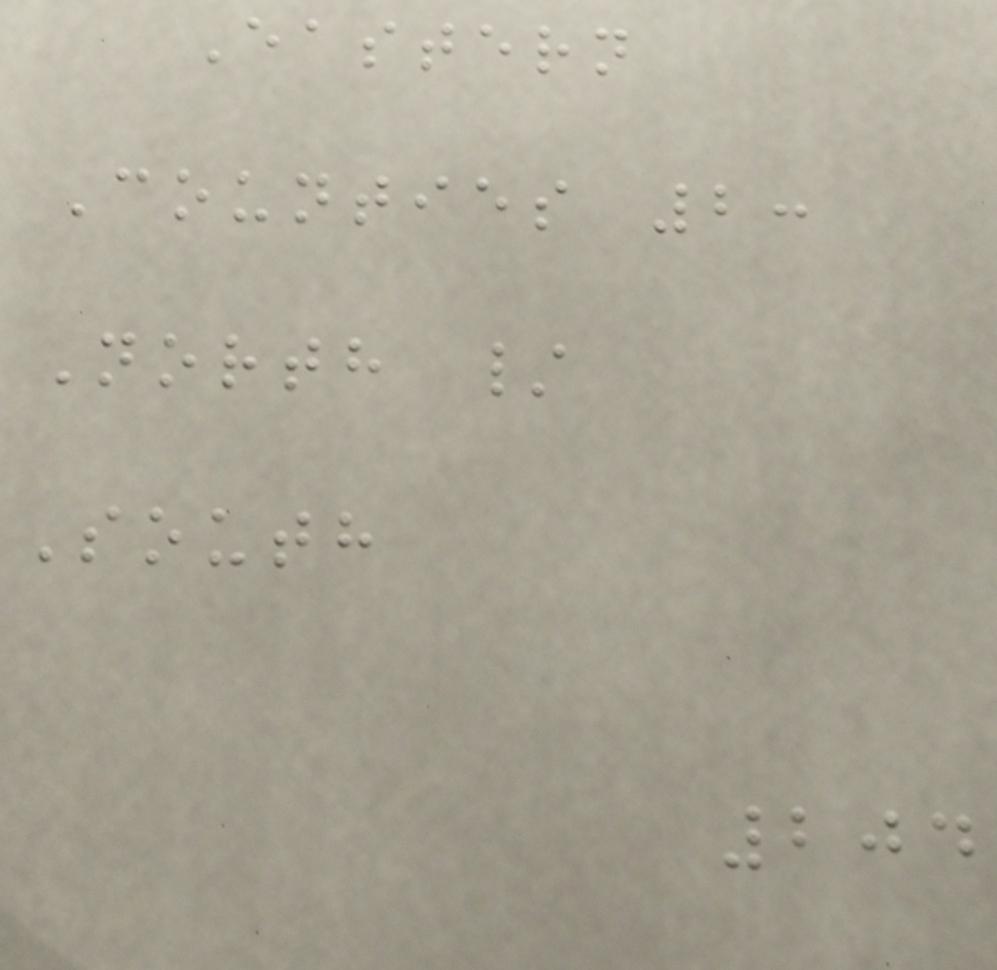Eastern
Counties 2:
North /
South
204
